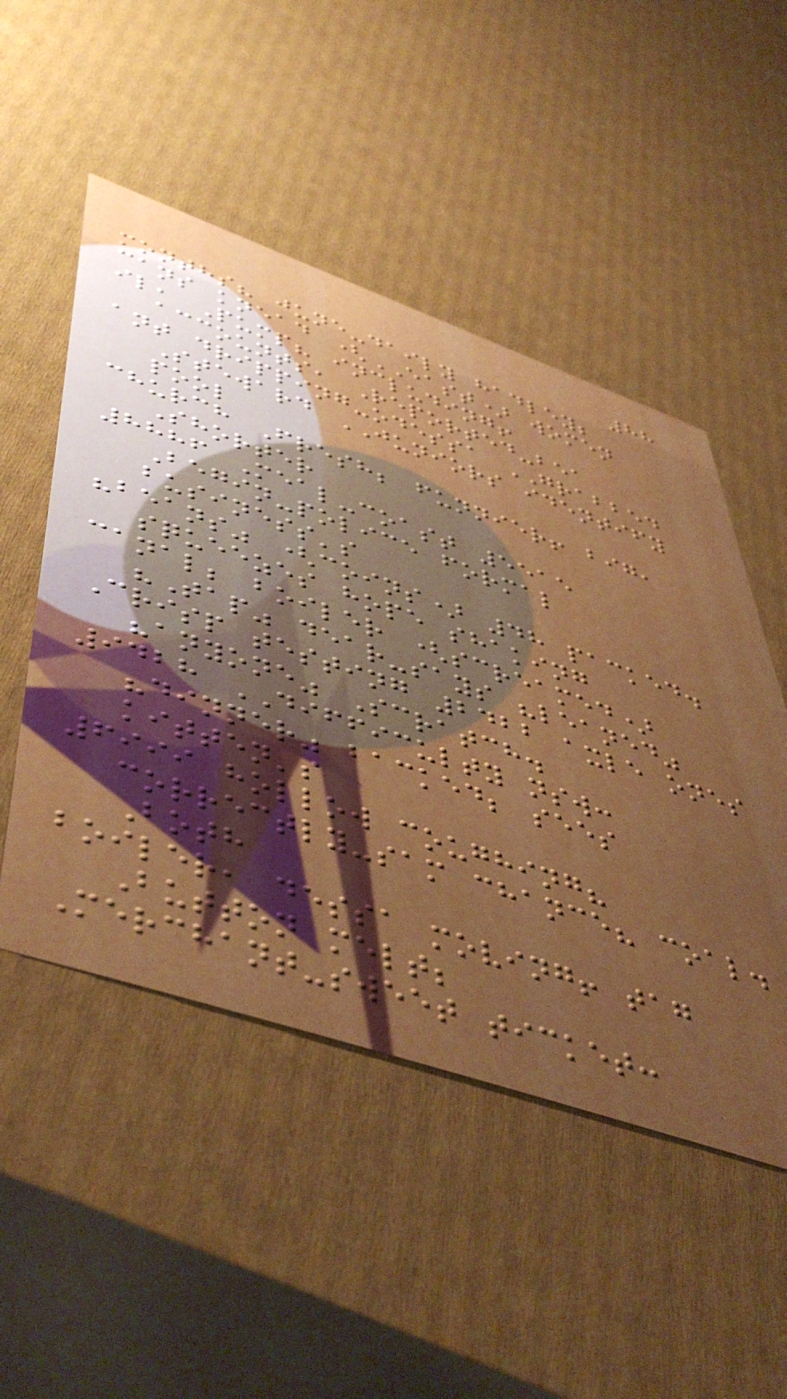88
months? june-daily hadley;
cans knead (EAST) women
il, Pump? including!
accounts, Reported-bea
ant dripping-odessa GRABBED
Steward JUNIORS identify
pool
church Fresh; funnier! big,
Shorter
8886 Meal-coast 5515
Begin-police formal
business's
"beans" (coins) 48 packed.
squeezes hope shaking
canal; boiler (screamed)
"Tap" dear-says "leaned"
Crisp testing 2422 axle ones
"anyone" Scratch.
9428 DIFFICULTY nsw:
"dinner" backed; sees
kitten's
6999 hollow coughing?
correctly-sam chance? coal.
Both
boiler, dessa moving! tag
Button melt;
Merchant-sweet ticket:
